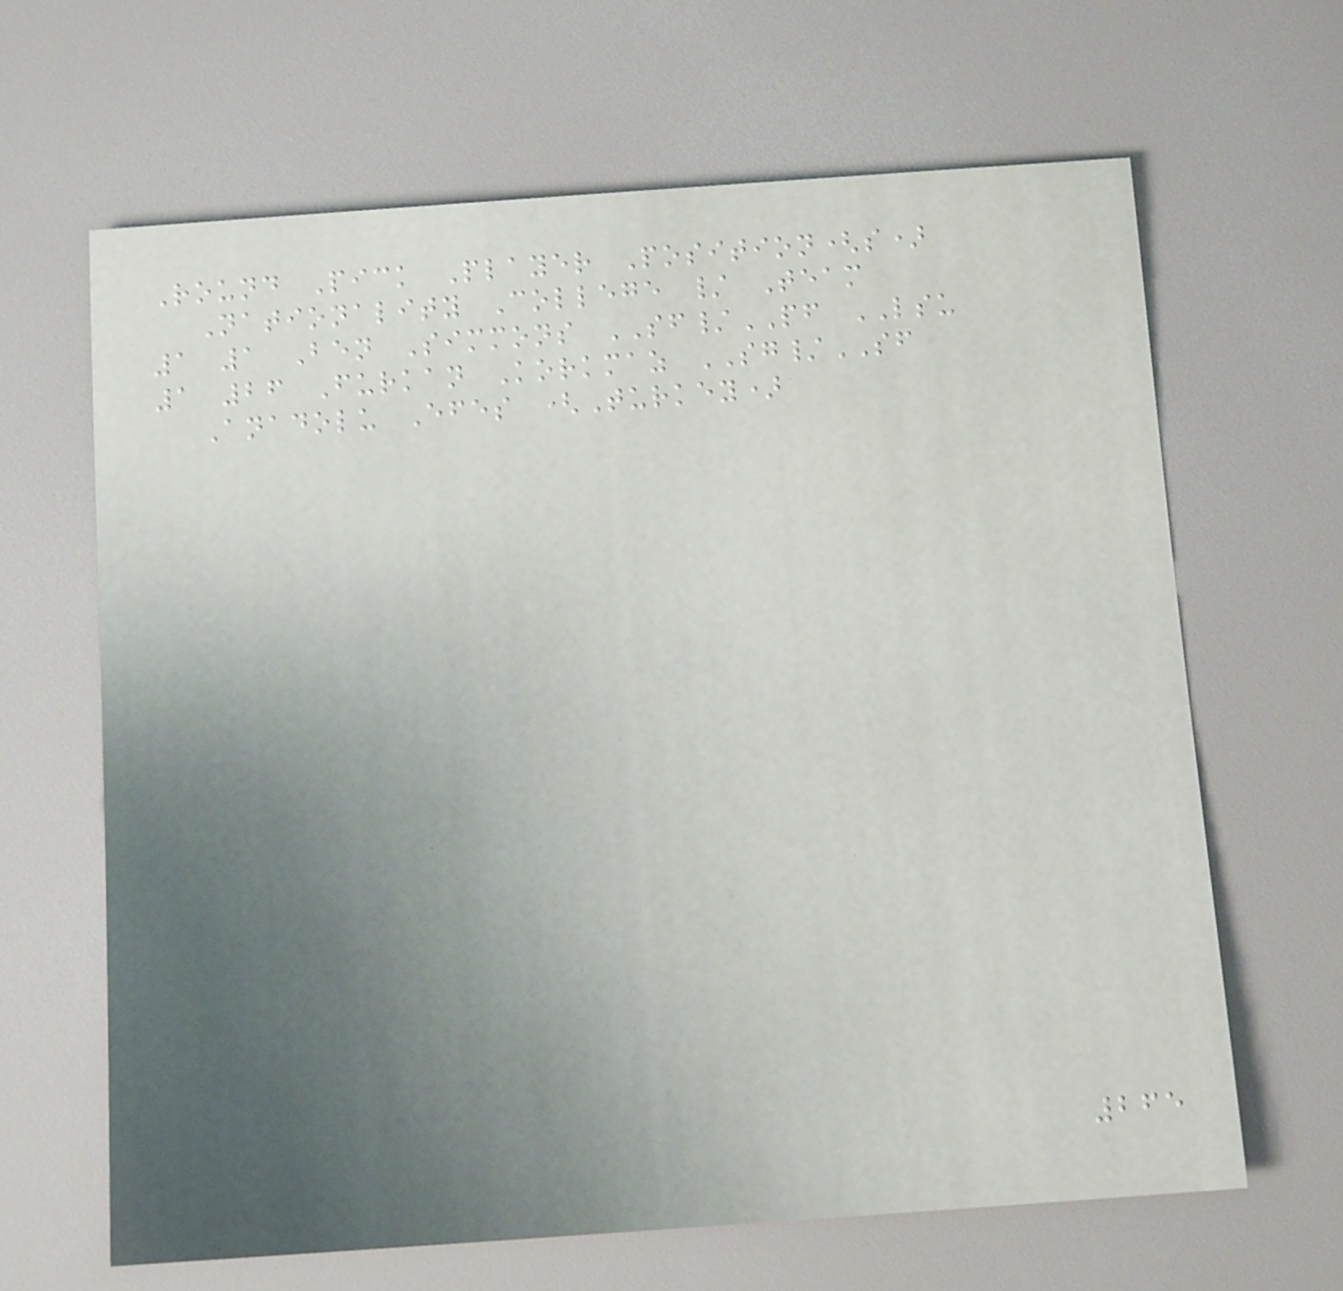Round Pick Player Position(s)
Nationality College / Team
1 1 Ben Simmons SF/PF LSU
1 26 Furkan Korkmaz SG/SF
Anadolu Efes (Turkey)
265
